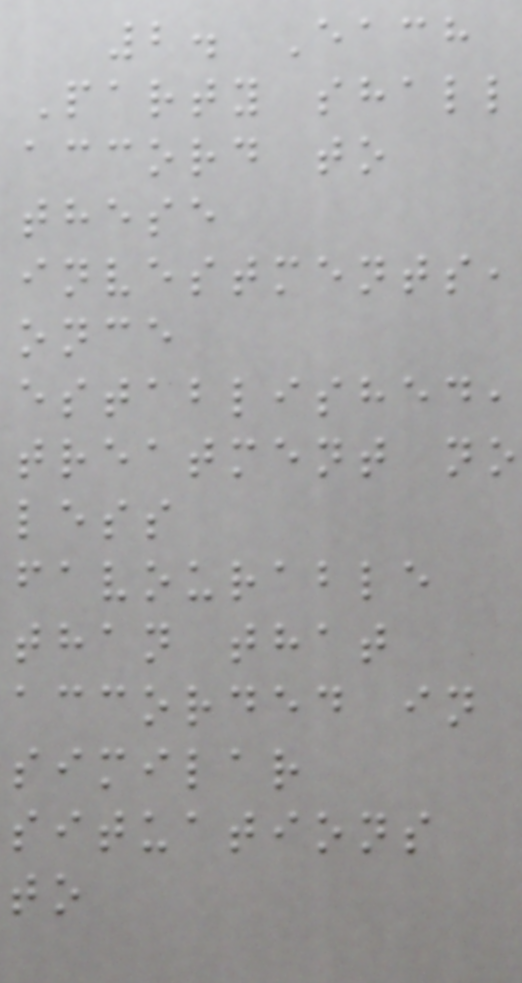2. Each
Party shall
accord to
these
investments,
once
established,
treatment no
less
favourable
than that
accorded in
similar
situations
to
